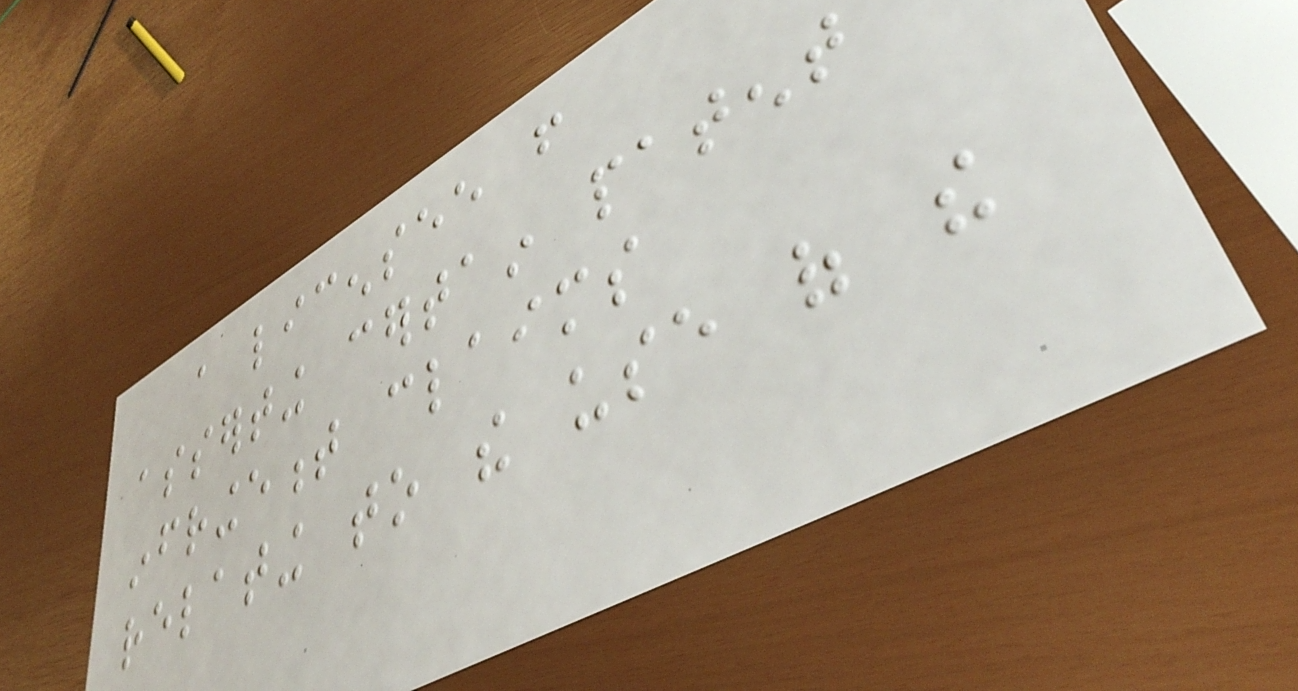a licensee from
asserting certain patent
infringement claims
relating to the use of the
